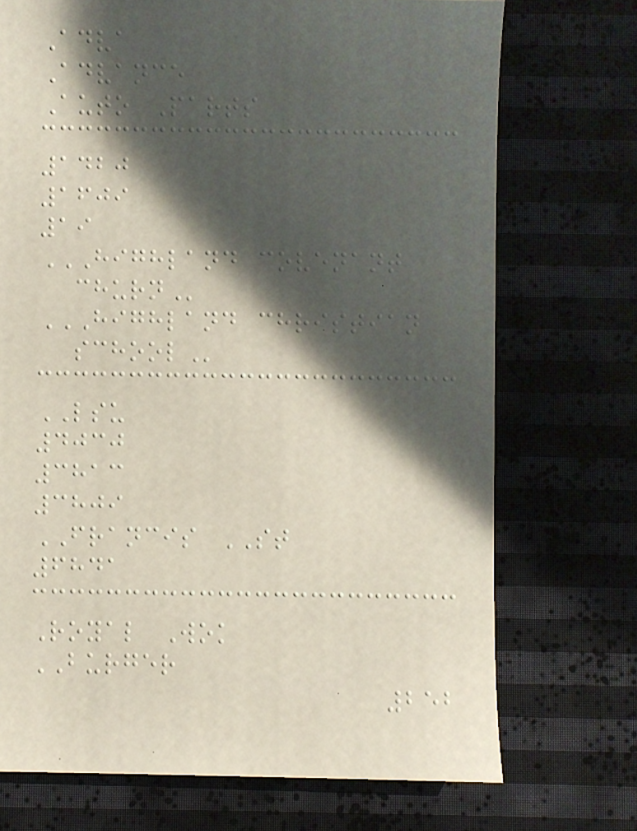Adva
Advance
Auto Parts
1420
1609
19
HIGHLAND COVENANT
CHURN
HIGHLAND CHRISTIAN
SCHOOL
LSU
4030
3813
3809
FRANCIS ST
6841
Royal Wok
BURGER
252
